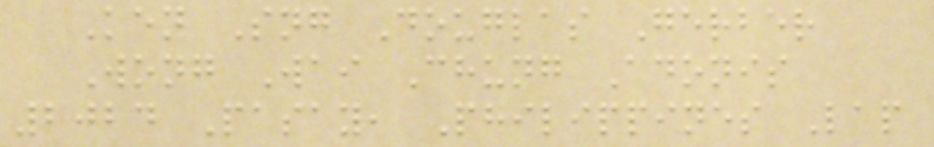Ken Sng Douglas Gerber
Wong Wai Chung Adonis
2024 Pasay, Philippines Lap
